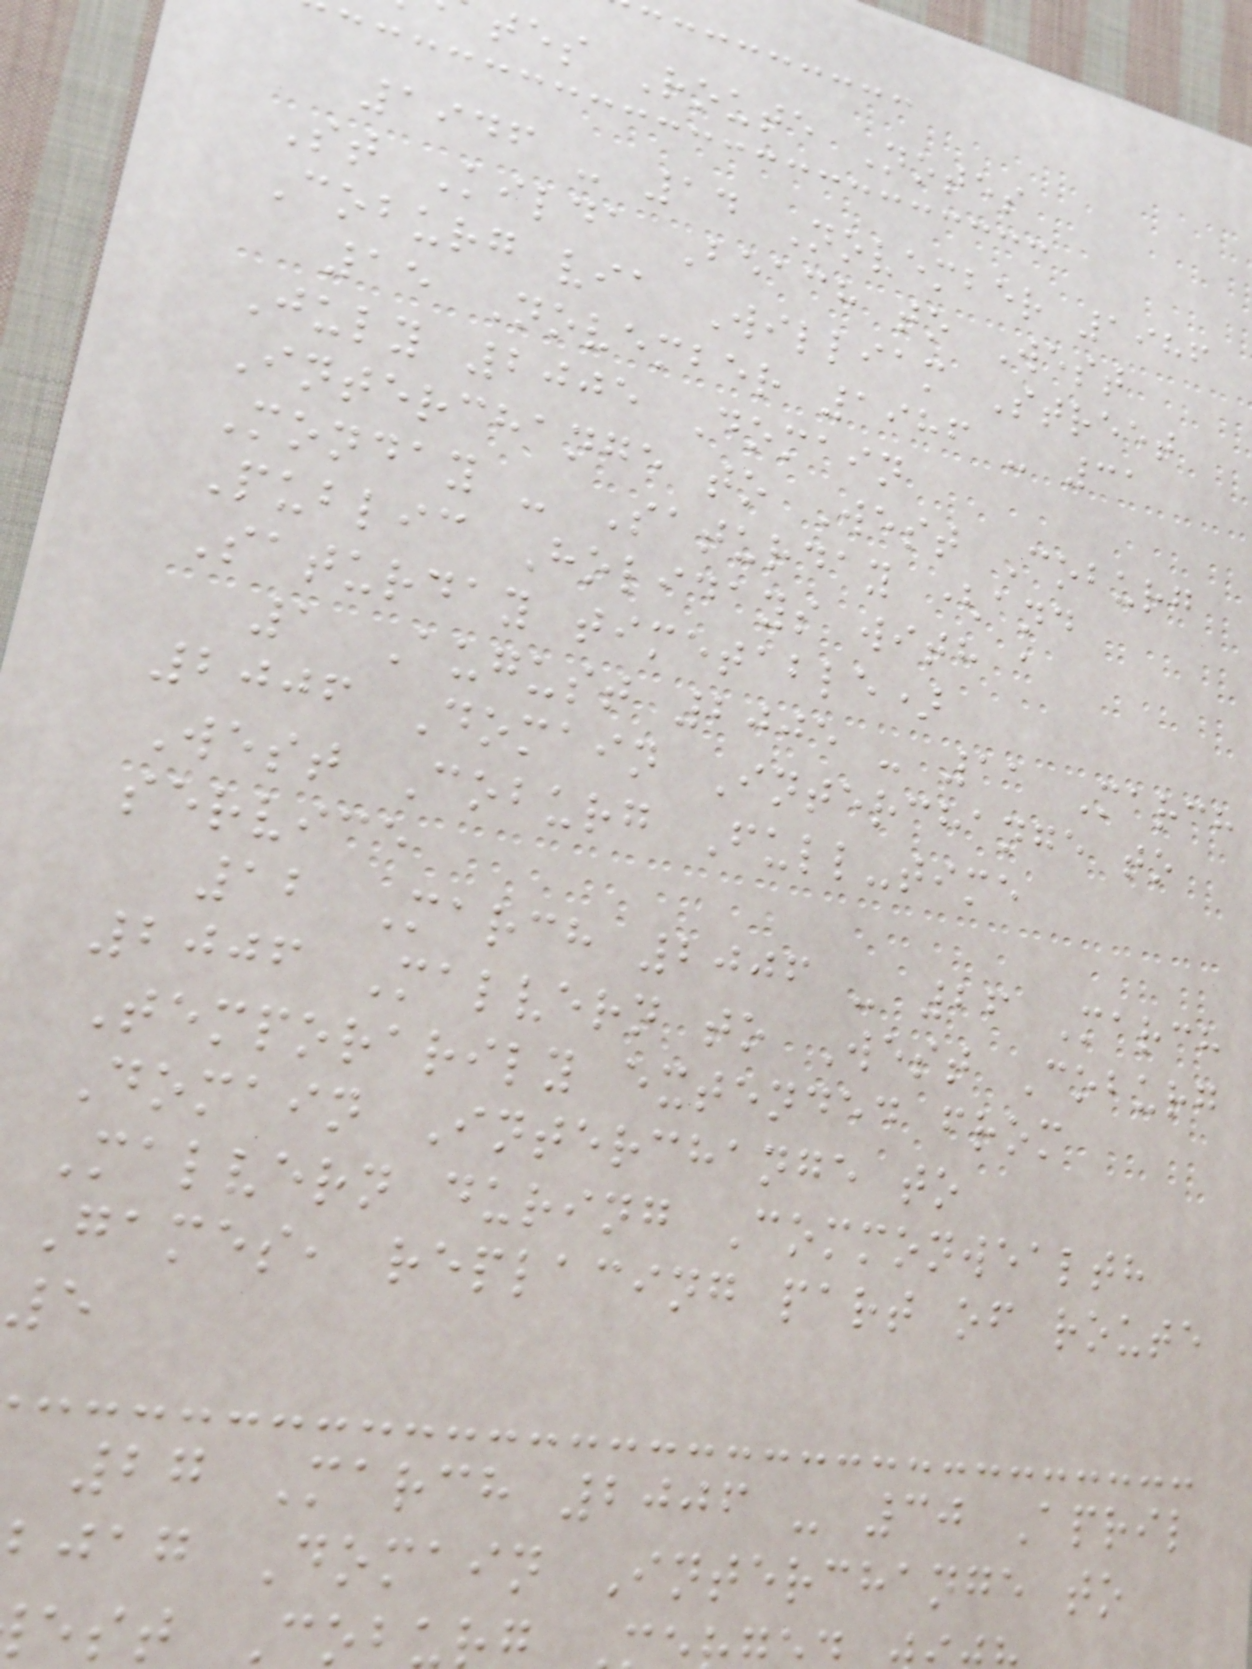tes Route Notes
1946 - 14 November 1986
St Kilda Beach to West
Coburg via William Street
15 November 1986 - 31
July 2005 Domain
Interchange to West Coburg
Monday - Saturday (and
Public Holidays with a
Saturday timetable)
1 August 2005 - 11 March
2006 Domain Interchange to
West Coburg Full-time
service
12 March 2006 - 26 March
2006 Malvern to West Coburg
Temporarily extended from
Domain Interchange to
Malvern during Commonwealth
Games, replacing part of route
5
27 March 2006 - 30 April
bjag Domain Interchange to
est Cobu
